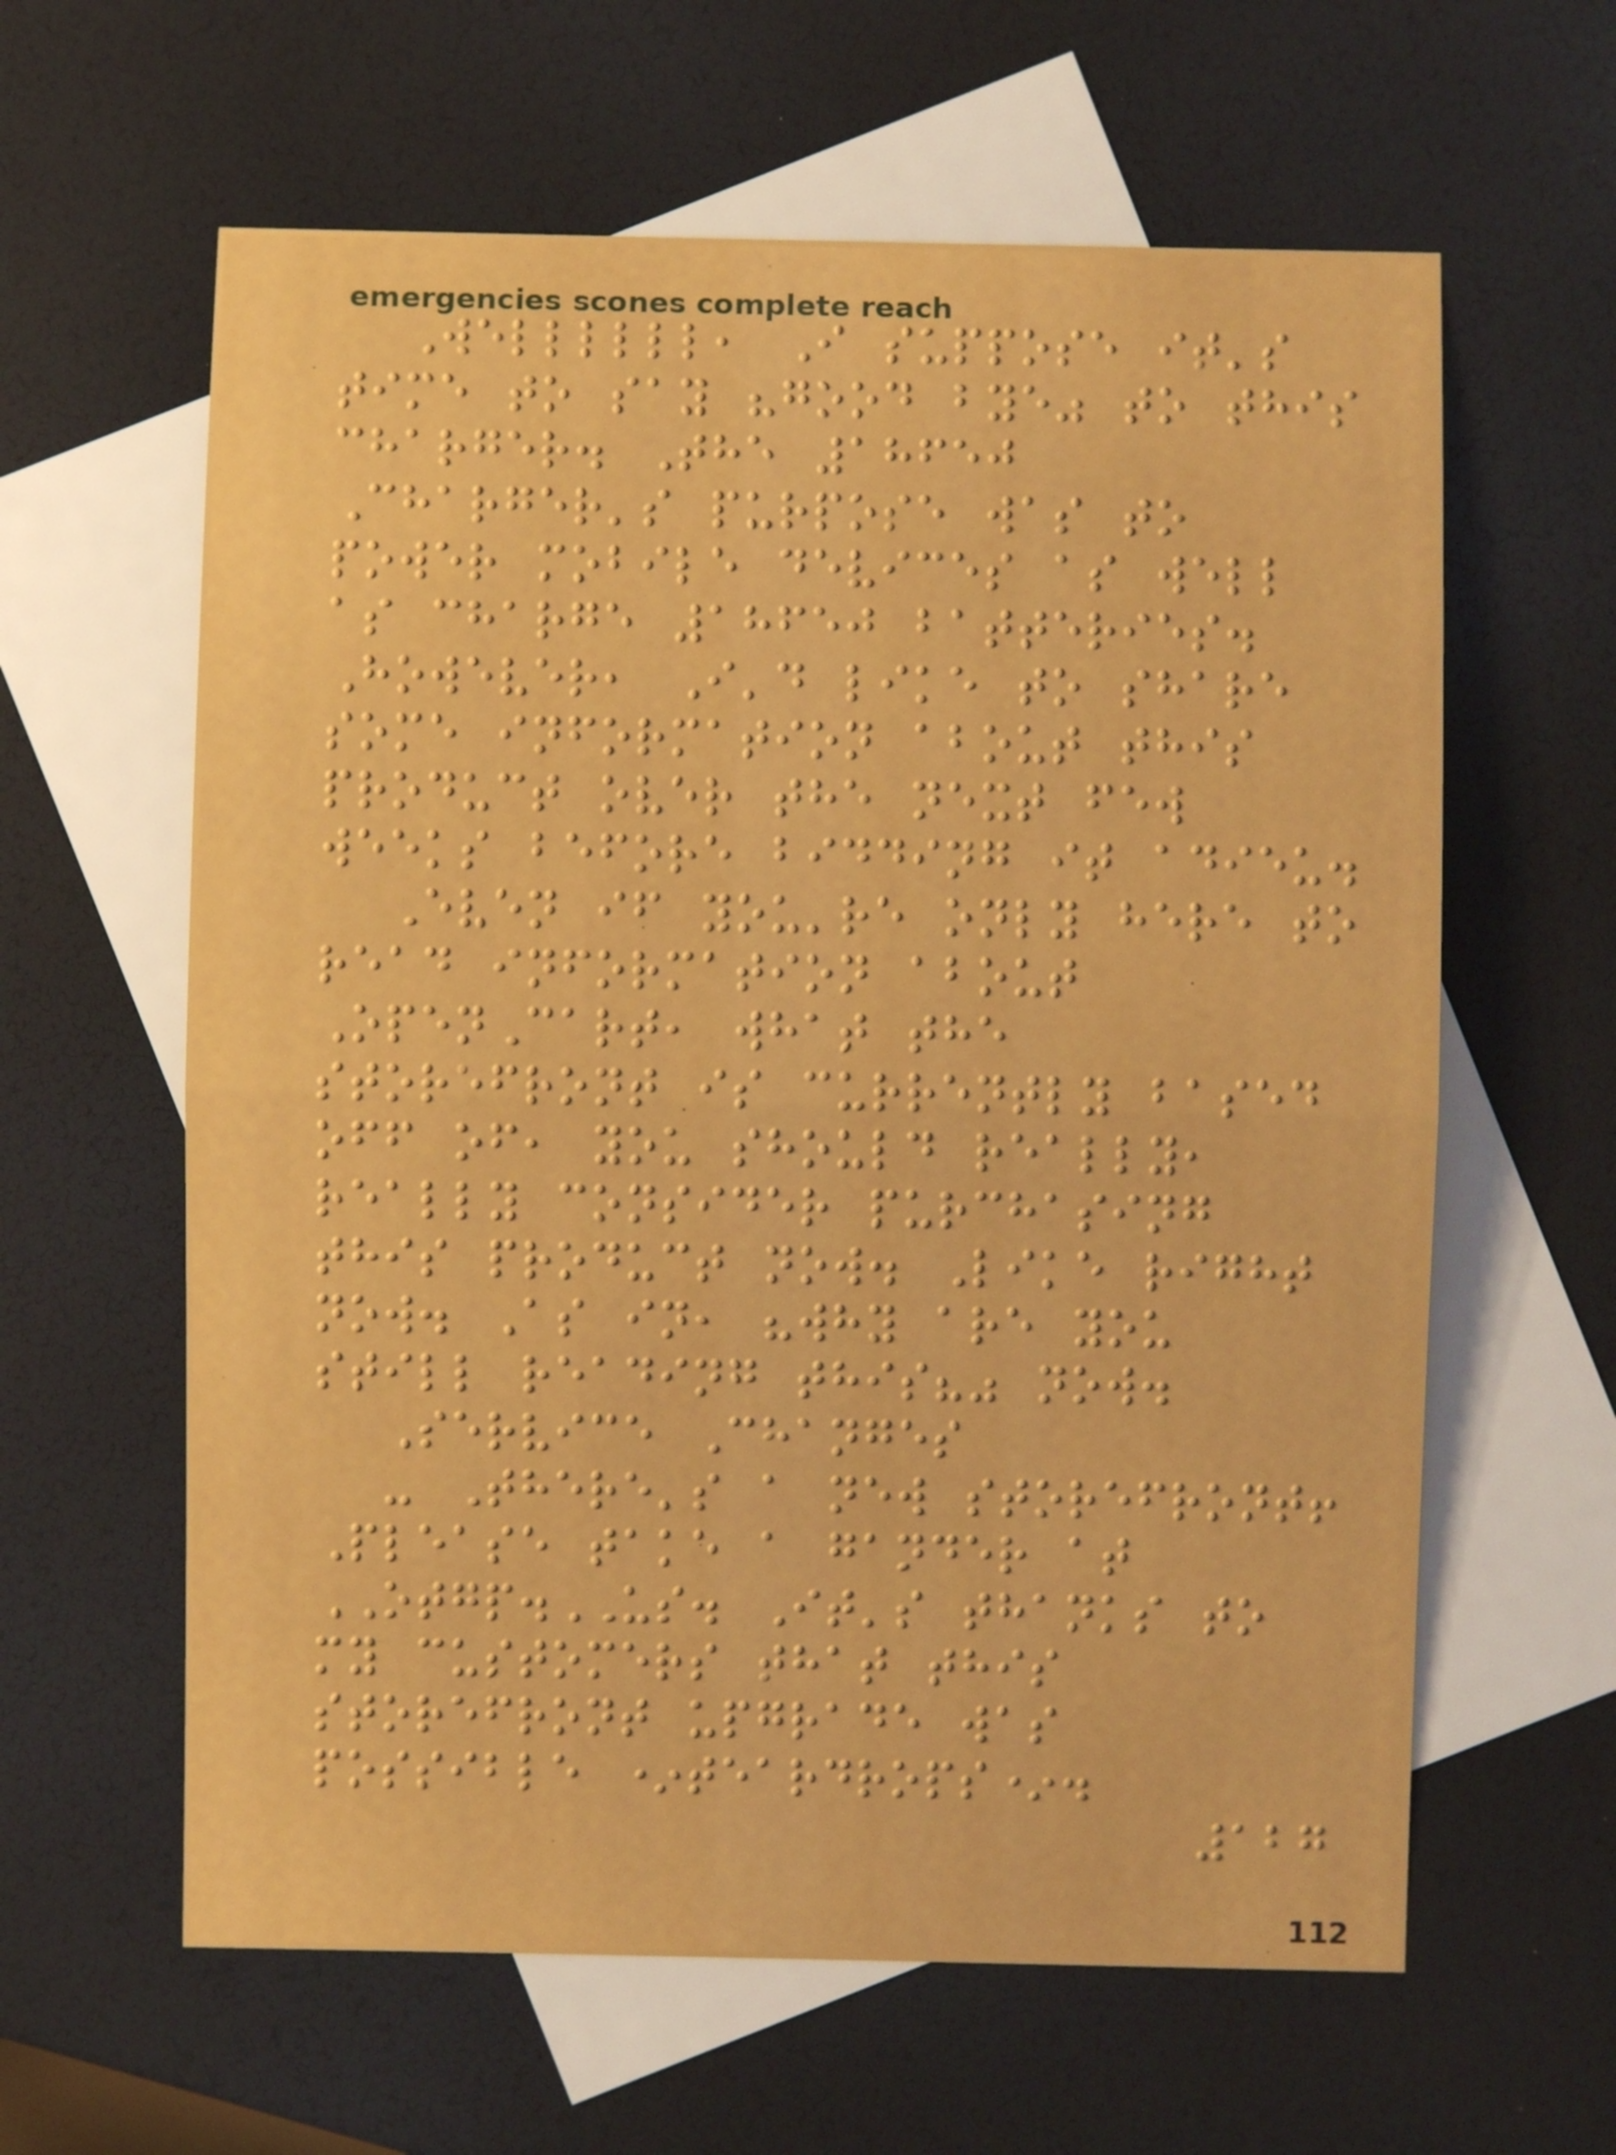Wellllll, I suppose it's
time to say "good bye" to this
charger. The 18650
Charger's purpose was to
power mobile devices as well
as charge 18650 batteries.
However, I'd like to share
some information about this
product over the next few
weeks before bidding it adieu.
Even if you're only here to
read information about
OpenCart, what the
storefront is currently based
off of, you should really,
really consider purchasing
this product now. Like right
now. As in, "why are you
still reading this?" now.
Service Changes
- There's a new storefront!
Please take a gander at
OTGP.US. It's thanks to
my customers that this
storefront upgrade was
possible *teardrops*.
127
